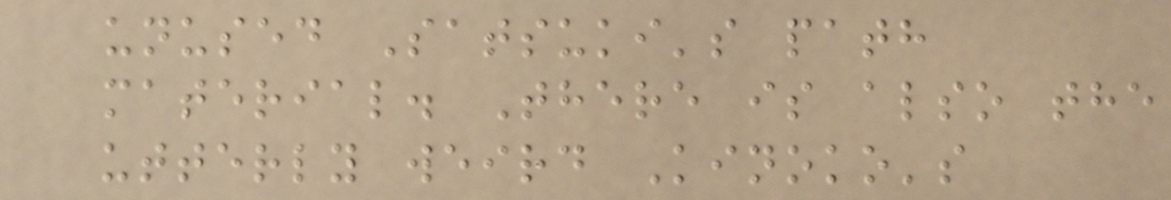unused Satsuki's path
material. There is also the
utterly weird Kinoko's
